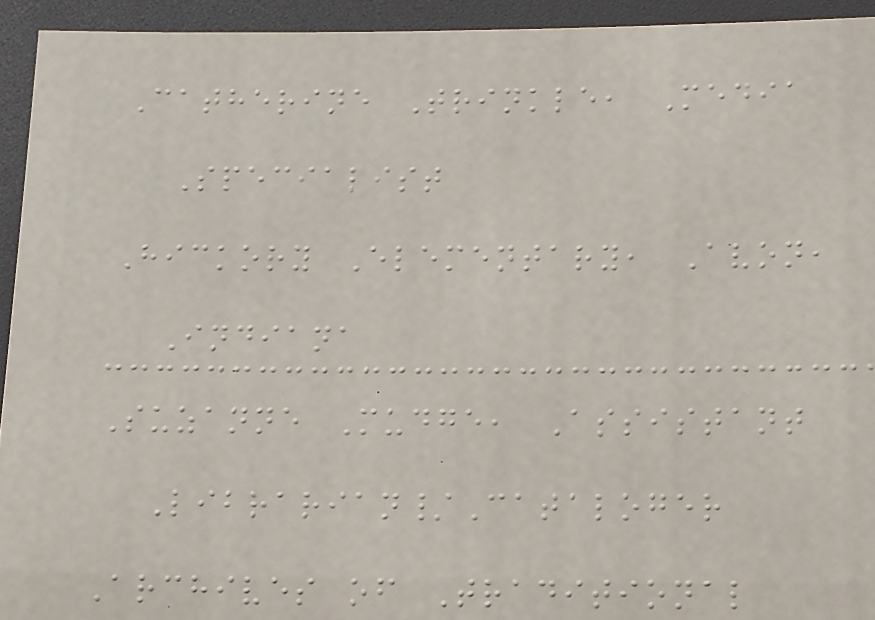Catherine Trinkle, Media
Specialist
Hickory Elementary, Avon,
Indiana
Suzanne Mudge, Assistant
Librarian/Cataloger
Archives of Traditional
